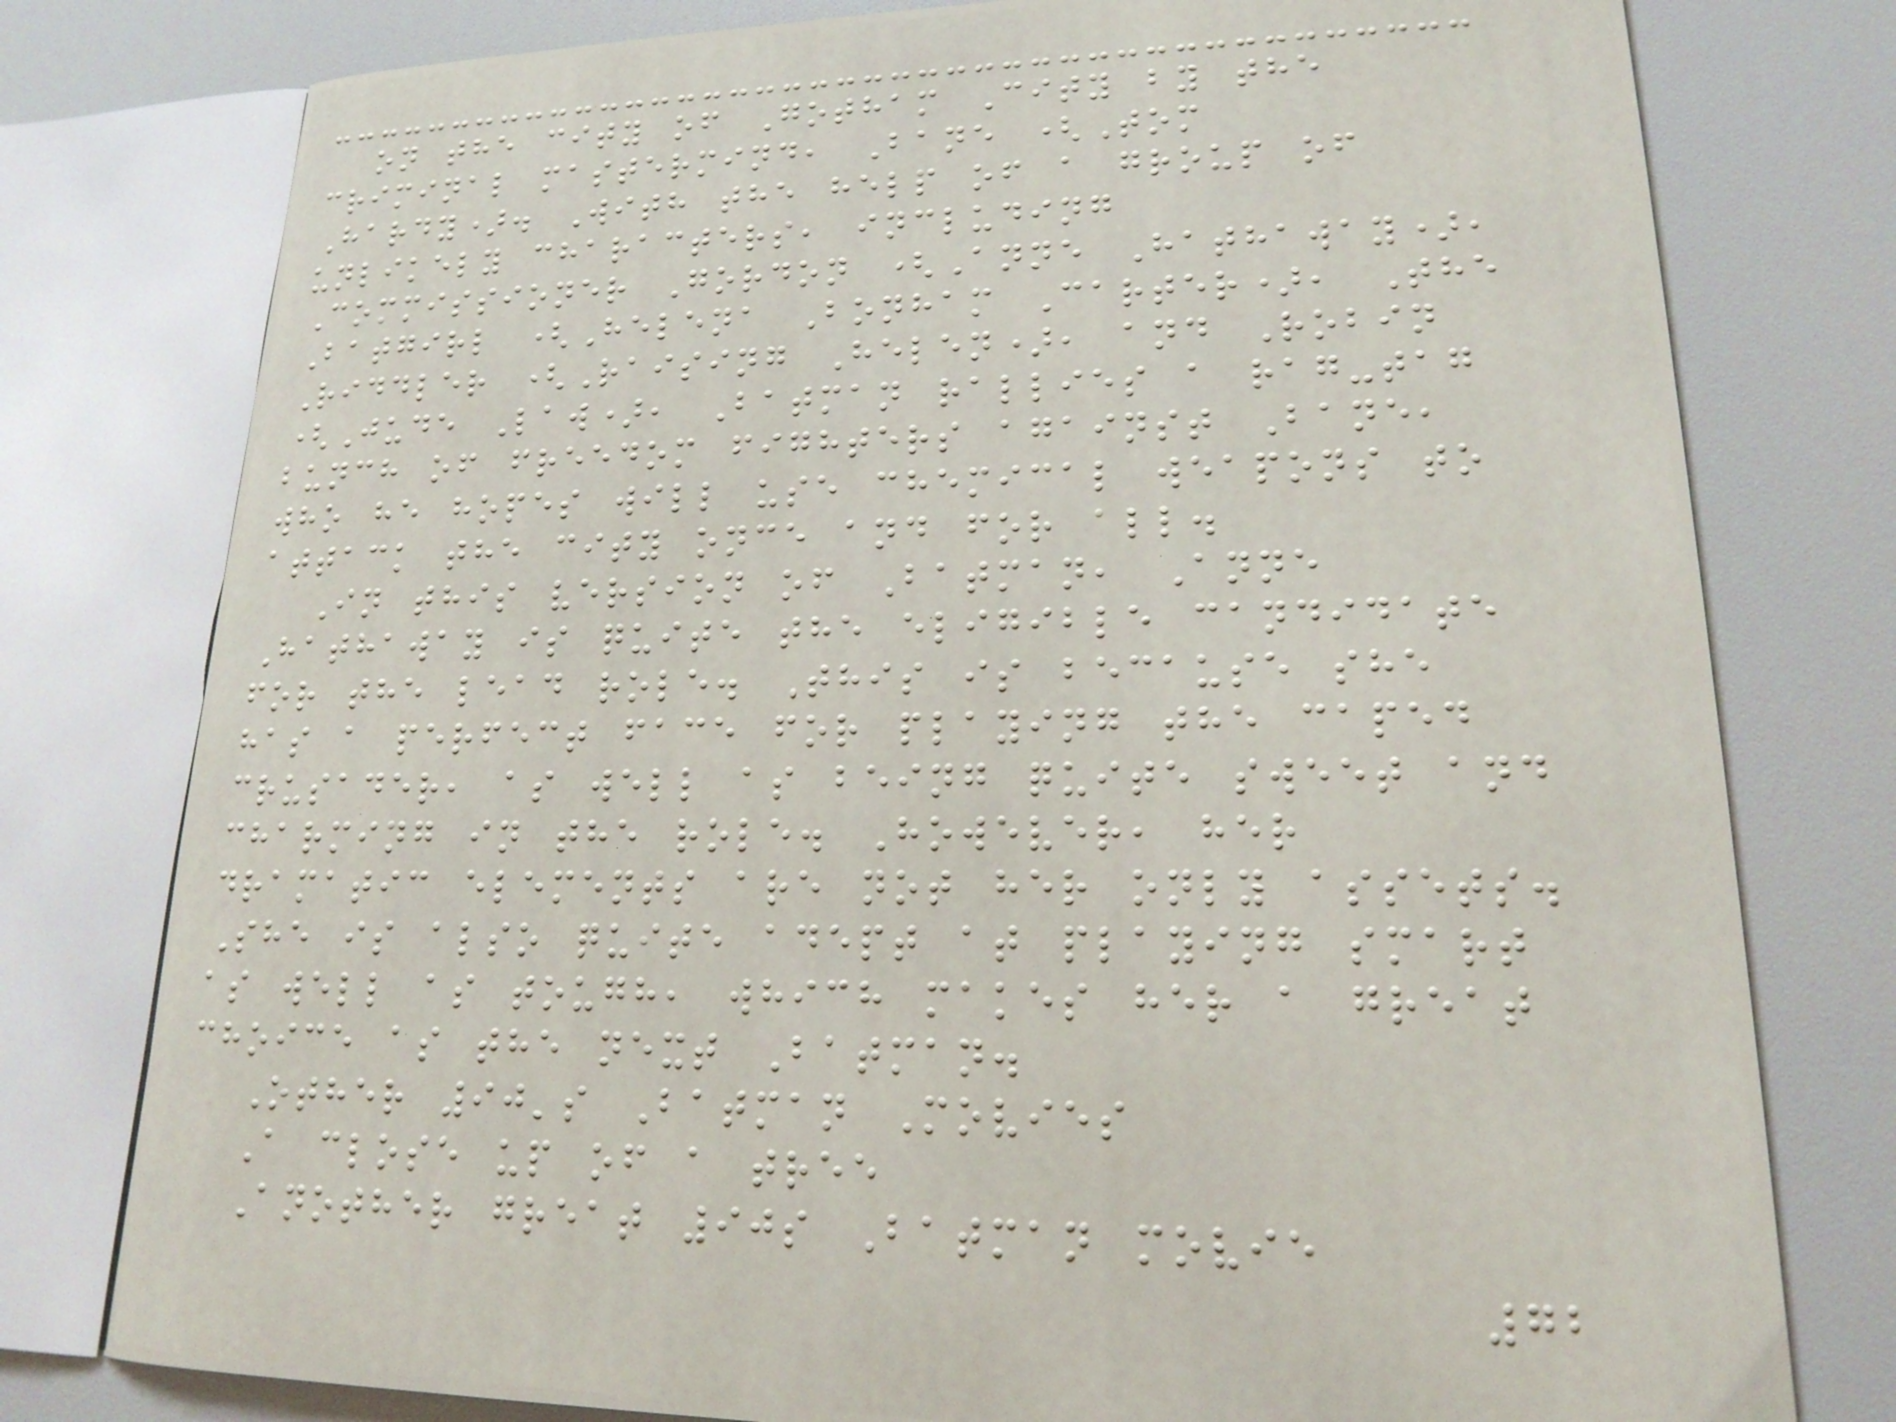on the city of Gotham City by the
criminal mastermind, Bane (Tom
Hardy). With the help of a group of
unlikely characters, including
Commissioner Gordon (Anne Hathaway),
Batgirl (Helena Bonham Carter), The
Riddler (Raising Helen), and Robin
(Jude Law), Batman rallies a rag-tag
bunch of freedom fighters against Bane,
who he hopes will use chemical weapons to
attack the city once and for all.
In this version of Batman, Anne
Hathaway is quite the eligible candidate
for the lead role. This is because she
has a perfect face for playing the caped
crusader, as well as being quite sweet and
charming in the role. However, her
dramatic elements are not her only assets.
She is also quite adept at playing smart
as well as tough, which makes her a great
choice as the next Batman.
Other 90's Batman Movies
A close up of a tree
Another great 90s Batman movie
72
